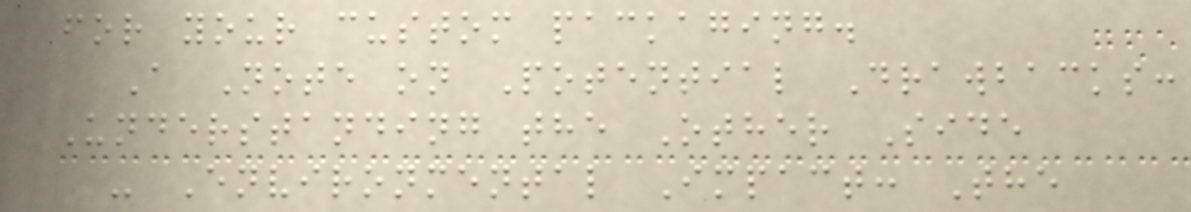for your custom packaging.
A Note on Potential Drawbacks:
Understanding the Other Side
- Environmental Impact: The
